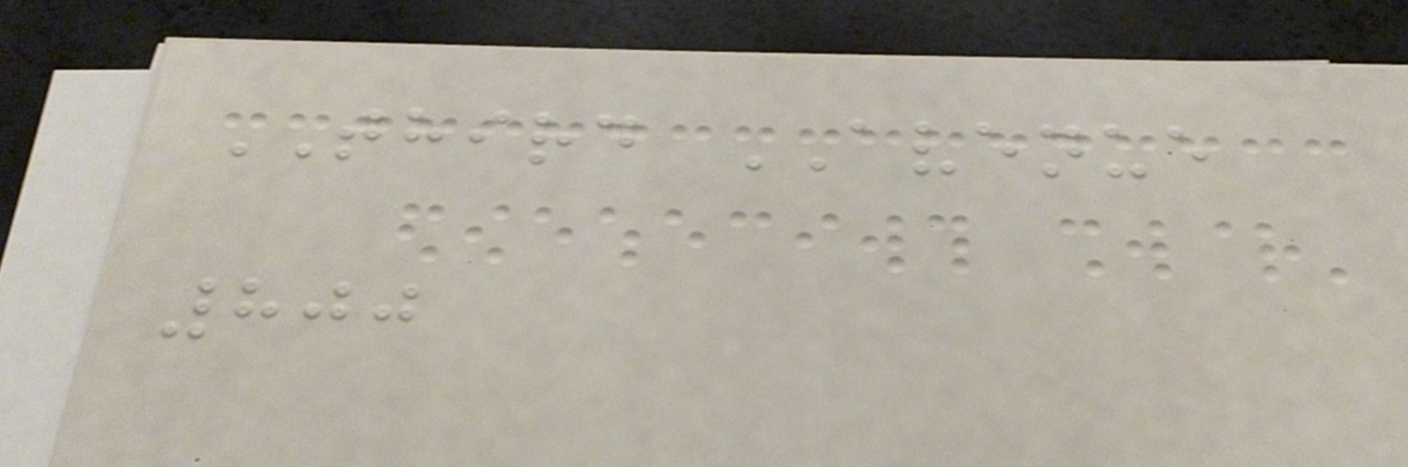THIRD AVENUE
800
